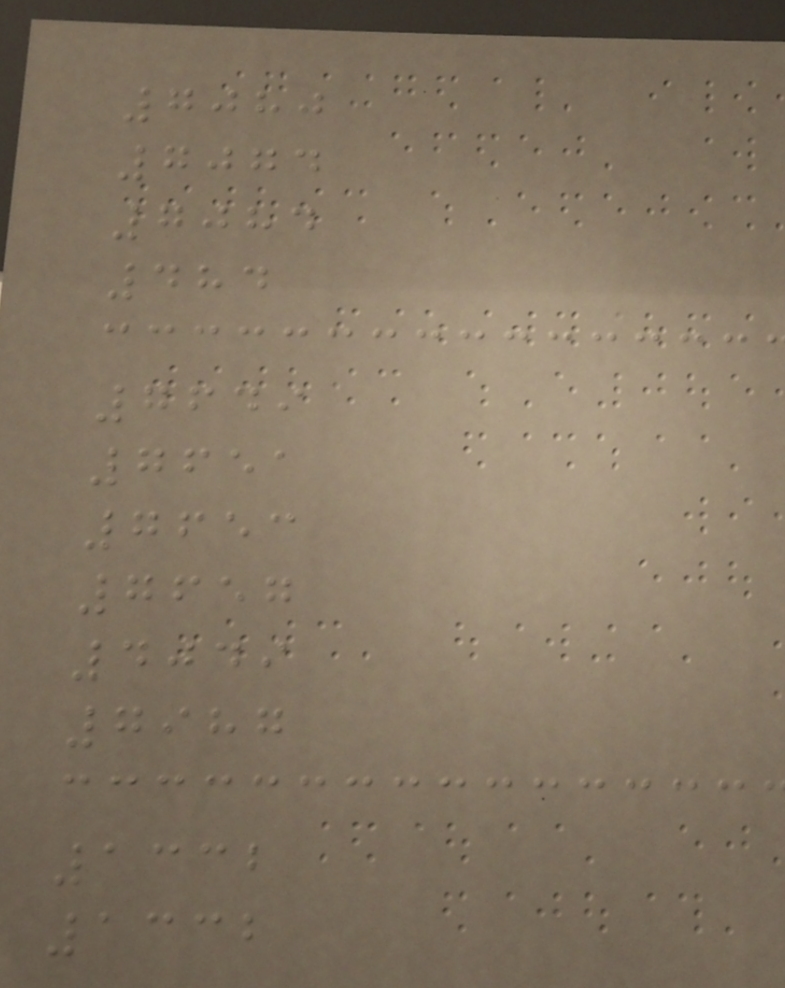7080
7074
7084
484
7649
7651
7653
7657
4049
7987
1332
1332
